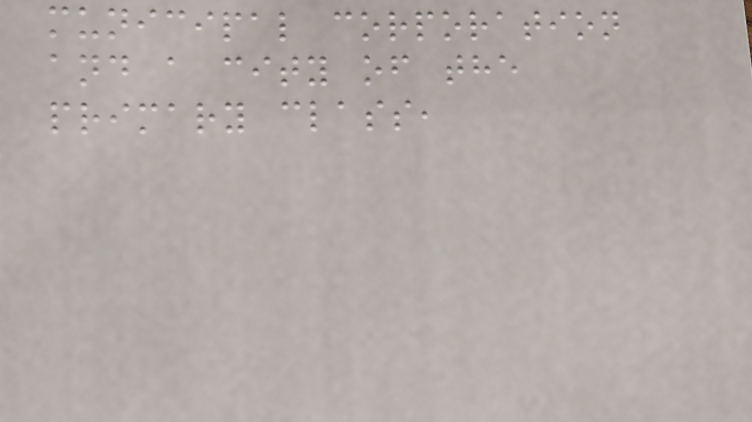municipal corporation
and a city of the
primary class,
